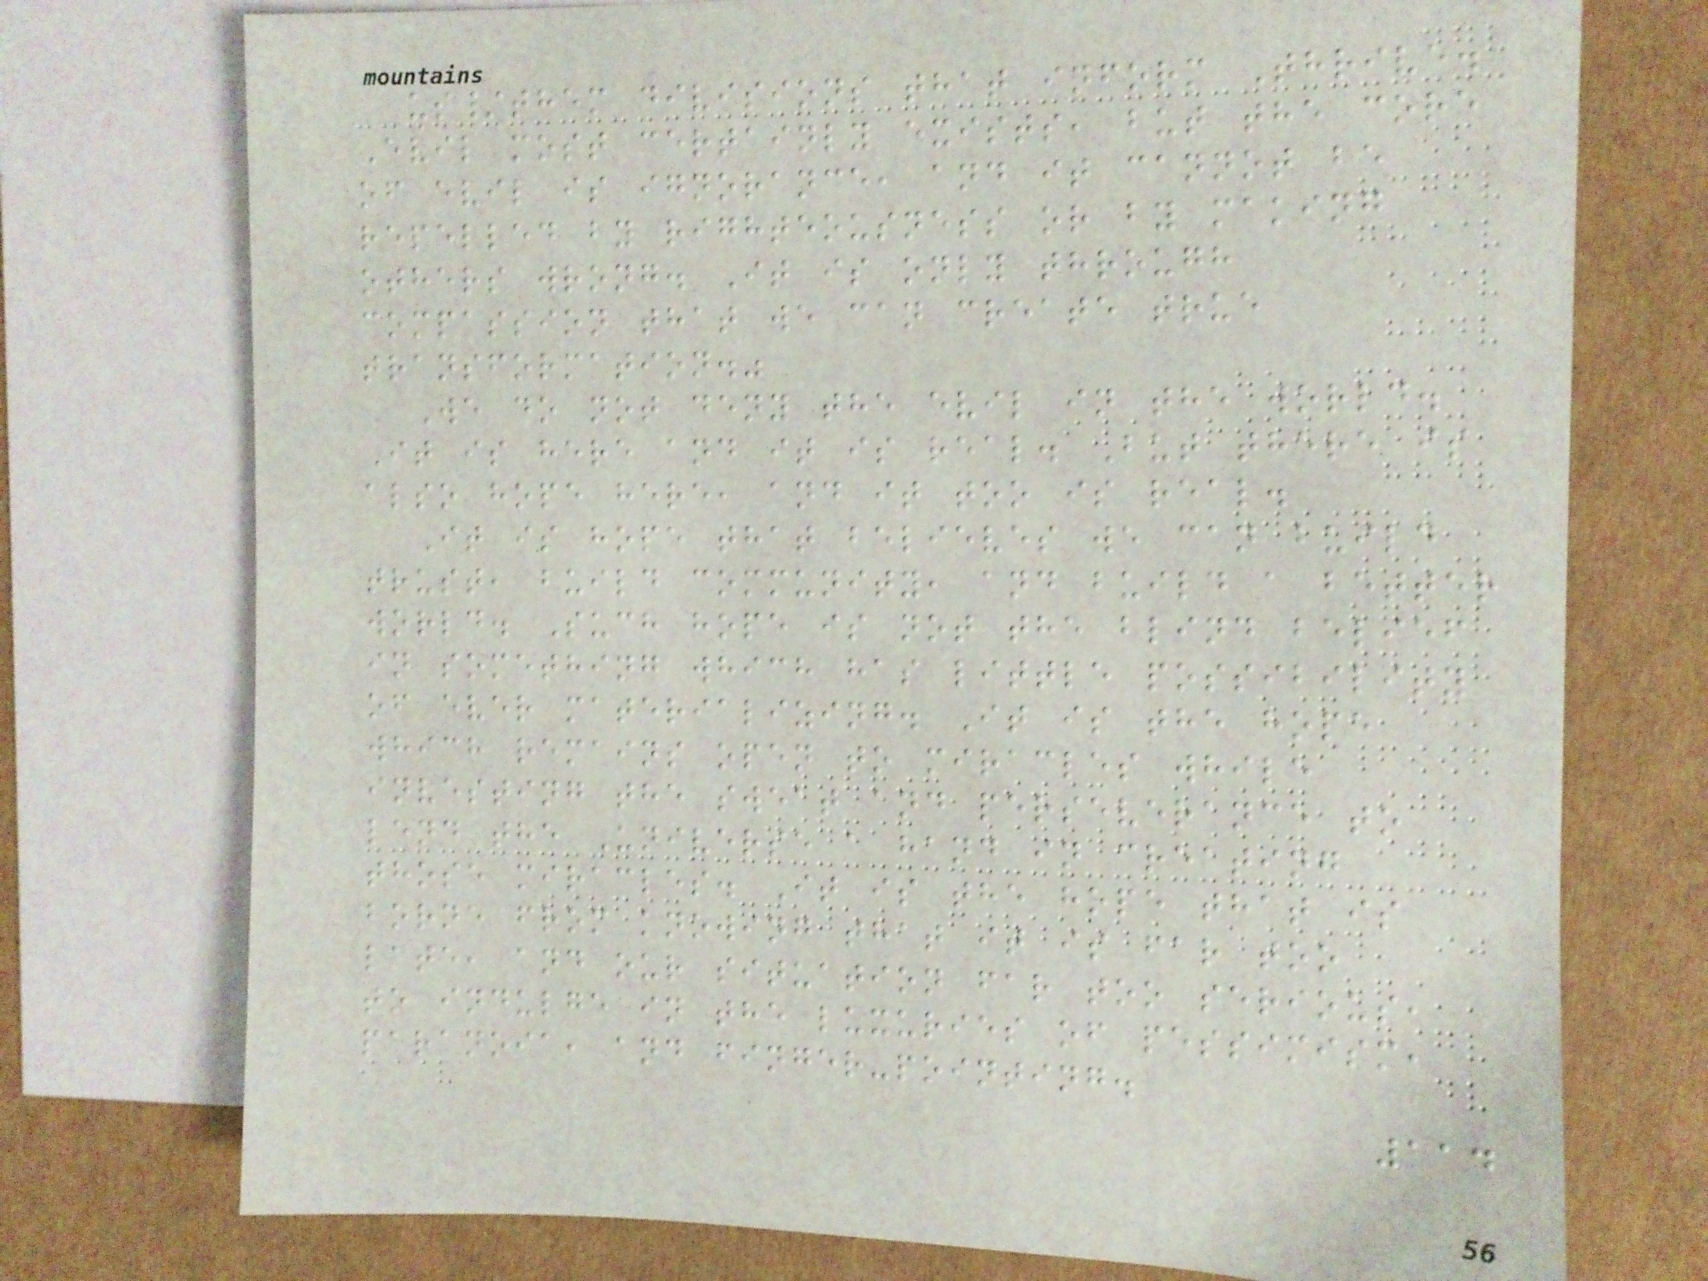us/them divisions that inform Thrive.
Evil most certainly exists, but the core
of evil is ignorance, and it cannot be
repelled by righteousness or by making
others wrong. It is only through
compassion that we can create true
transformation."
We do not deny the evil in the world.
It is here and it is real. But there is
also hope here, and it too is real.
It is hope that believes we can build
trust, build community, and build a better
world. Such hope is not the blind belief
in something which has little possibility
of ever materializing. It is the hope
which remains open to miracles while
investing the sweat and perseverance to
lend the Universe a hand in creating
those miracles. It is the hope that is
borne from knowing that it is far too
late, and our situation far too serious,
to indulge in the luxuries of pessimism,
paranoia, and finger-pointing.
114
